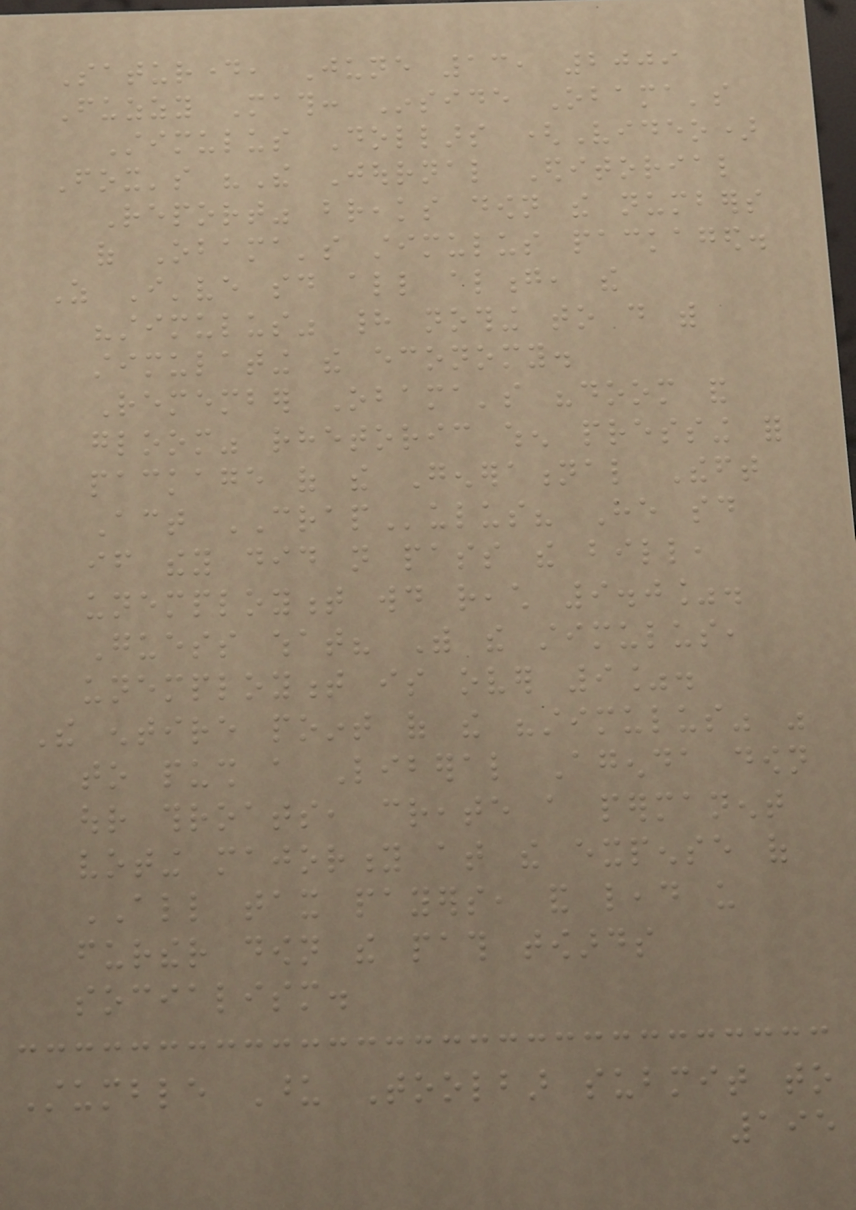Saturday, June 13, 2009
Fuzzy Math: Inside Obama's
Stimulus Dollars (Video)
Fox's "The Journal Editorial
Report" breaks down the numbers
of Obama's stimulus packaged.
As I've said all along, the
"stimulus" had nothing to do with
stimulating the economy.
Remember Obama's "doom and
gloom" rhetoric when pressing for
package of the Generational Theft
Act CRAPulus? He said
if they did not pass the bill,
unemployment would reach 9.0%.
Guess what? With the stimulus,
unemployment is over 9%.
The entire point of the "stimulus" was
to push a Liberal Agenda down
our throats, create a permanent
voting majority at the expense of
ALL tax payers, and lead us
further down the path towards
socialism.
Stumble Upon Toolbar submit to
195
